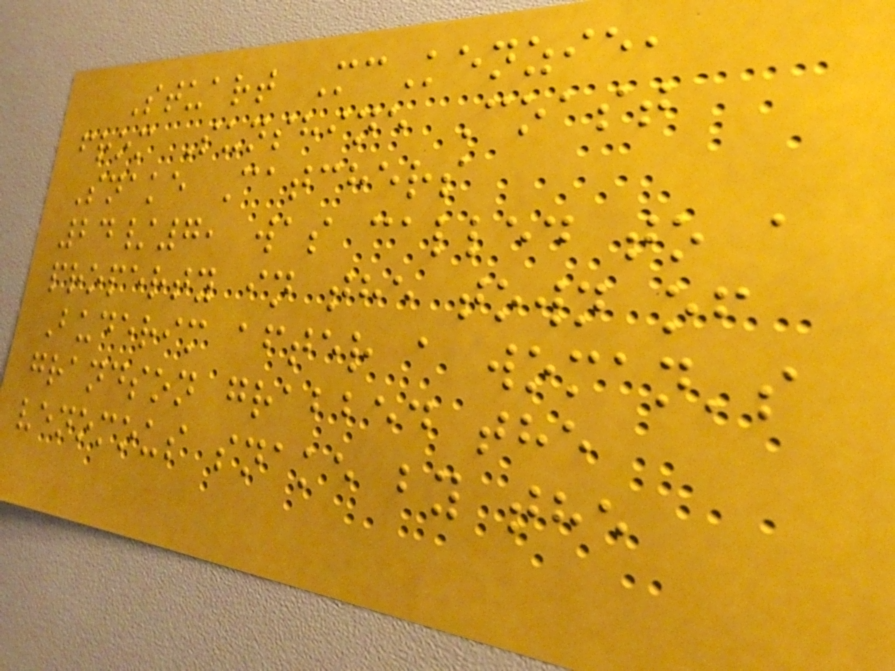Stuart McKenzie,
from Sunshine Coast
Snake Catchers
24/7, was called to a
property in the town of
Buderim after a woman's
grandson grabbed the
venomous snake by the
